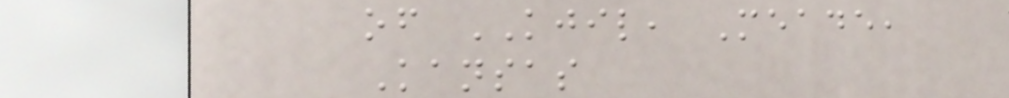of KJIL, Meade,
Kansas
